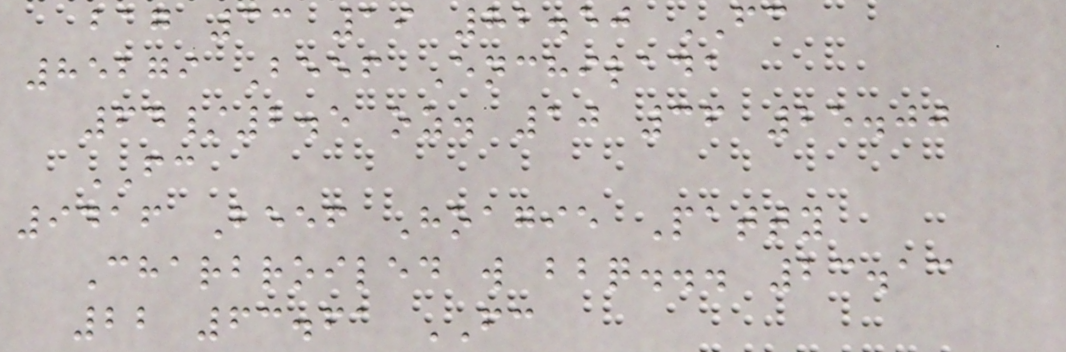bag 33 19 82.50 FC
85279 Beef Enchilada
64/2.5 oz. 10 36 25.00
FC
9416 Beef Hoagie Patty
Charbroiled w bbq... 23.13
22 63.61 FC
